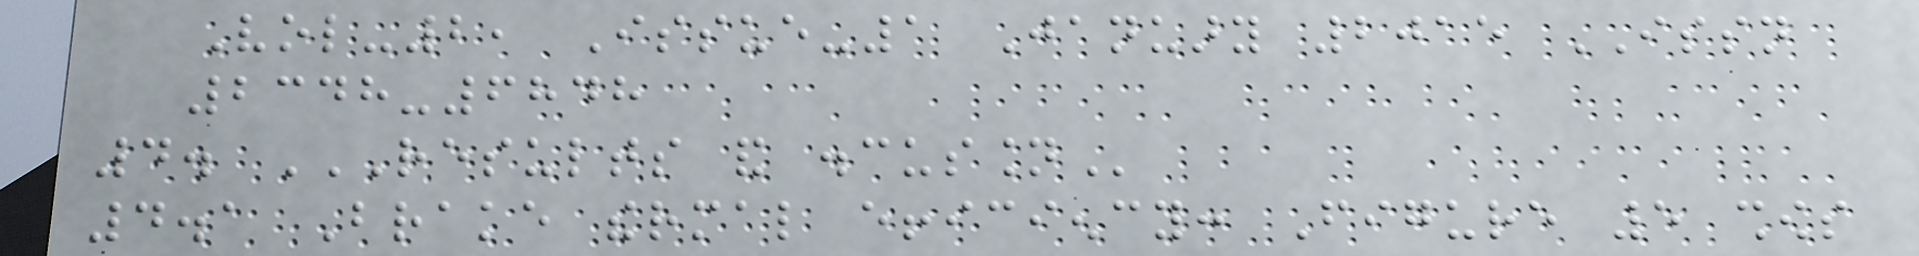Vol-2, Issue-1 January 2015 ISSN
2348-6848
4. RESULTS AND DISCUSSION
4.1 Brake thermal efficiency: Figure 5 shows
